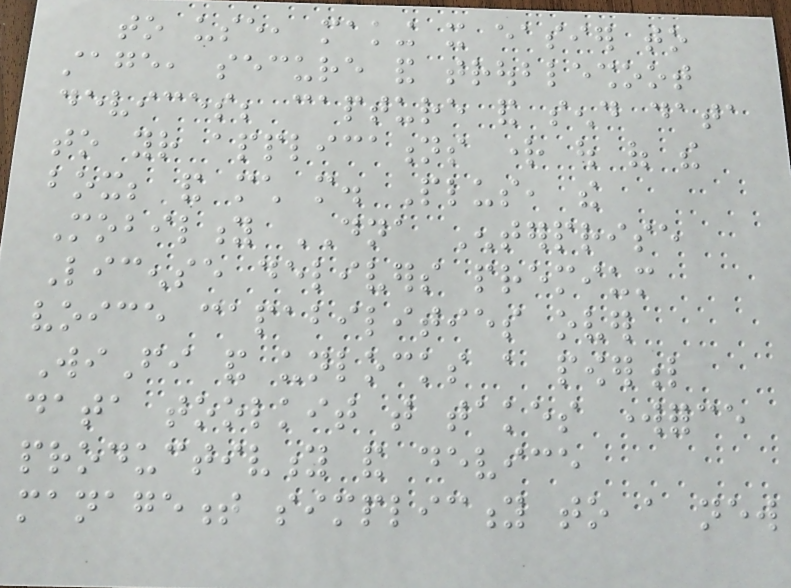to use, making it easier to
stage, secure and troubleshoot
devices; capture and send data
to your applications right out of the
box; and much more. Plus, the
Mobility DNA Enterprise
License delivers premium
voice capabilities over
WiFi and unlocks a powerful
data toolkit that takes workforce
productivity and device
management simplicity to a new
